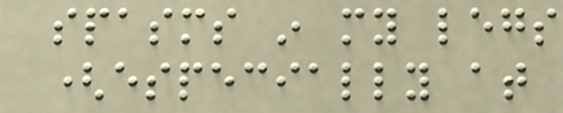spasms in my legs
(especially at
